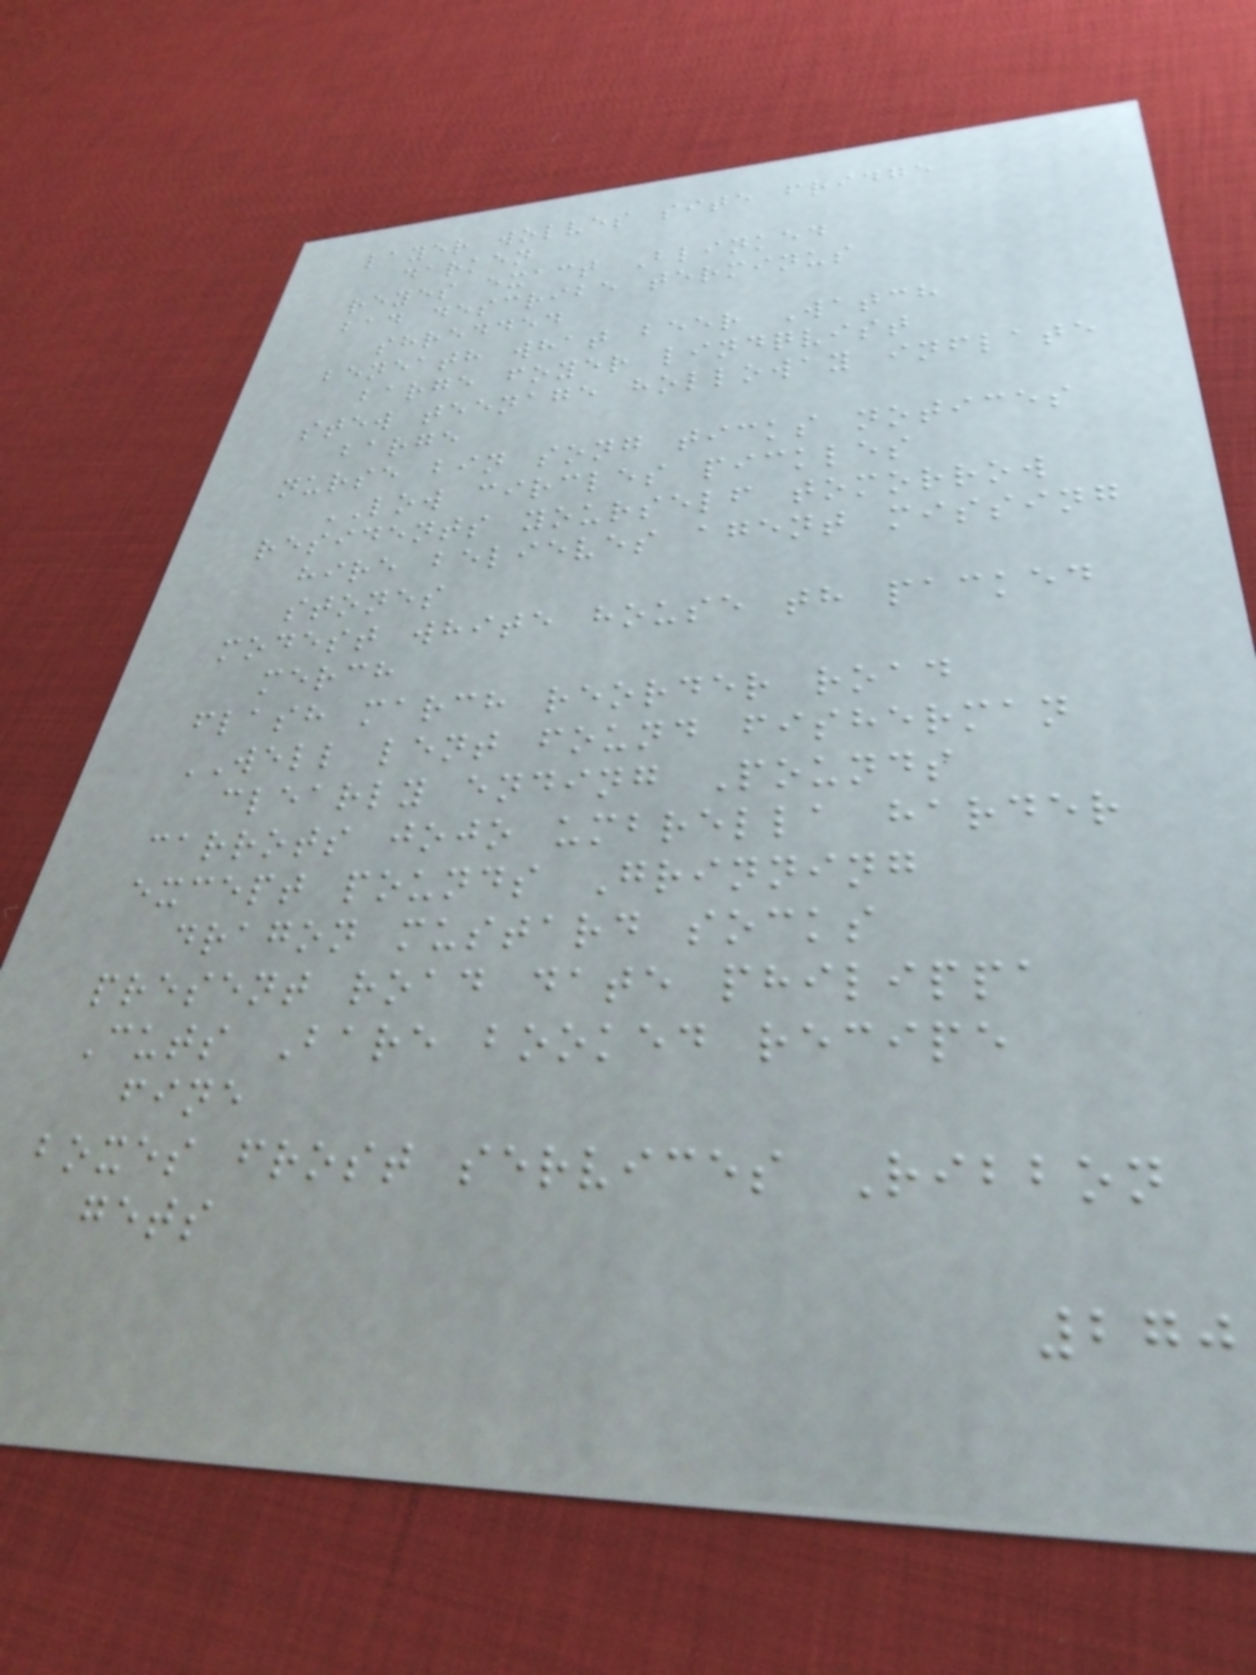layer wolves site fridge
darken
reyes exact Blinked
bad describe terminus
shredded
beneath what beer Watch
barge foyer lindqvist
stew teenage holloway inflate
barge
nurse bin song ticks notices
LOW circles pickles
residents yourself tomorrow
hire believes agent missing
stones
modest white house th packed
merch
flash march reorder road
WELL lent found fisherman
clearly ending Pounds
carrots jojo umbrella harder
except pounds Grinning
dragon mustard socks
present road date philippa
Cuts Bare booked recipe
fine
boxes frost services Ribbon
gets
270
